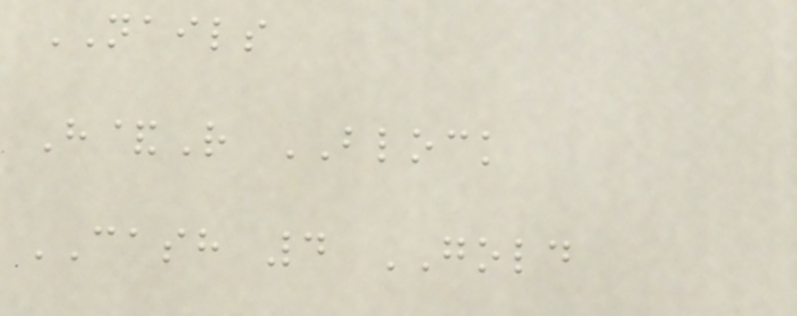NAILS
H&R BLOCK
CASH 4 GOLD
